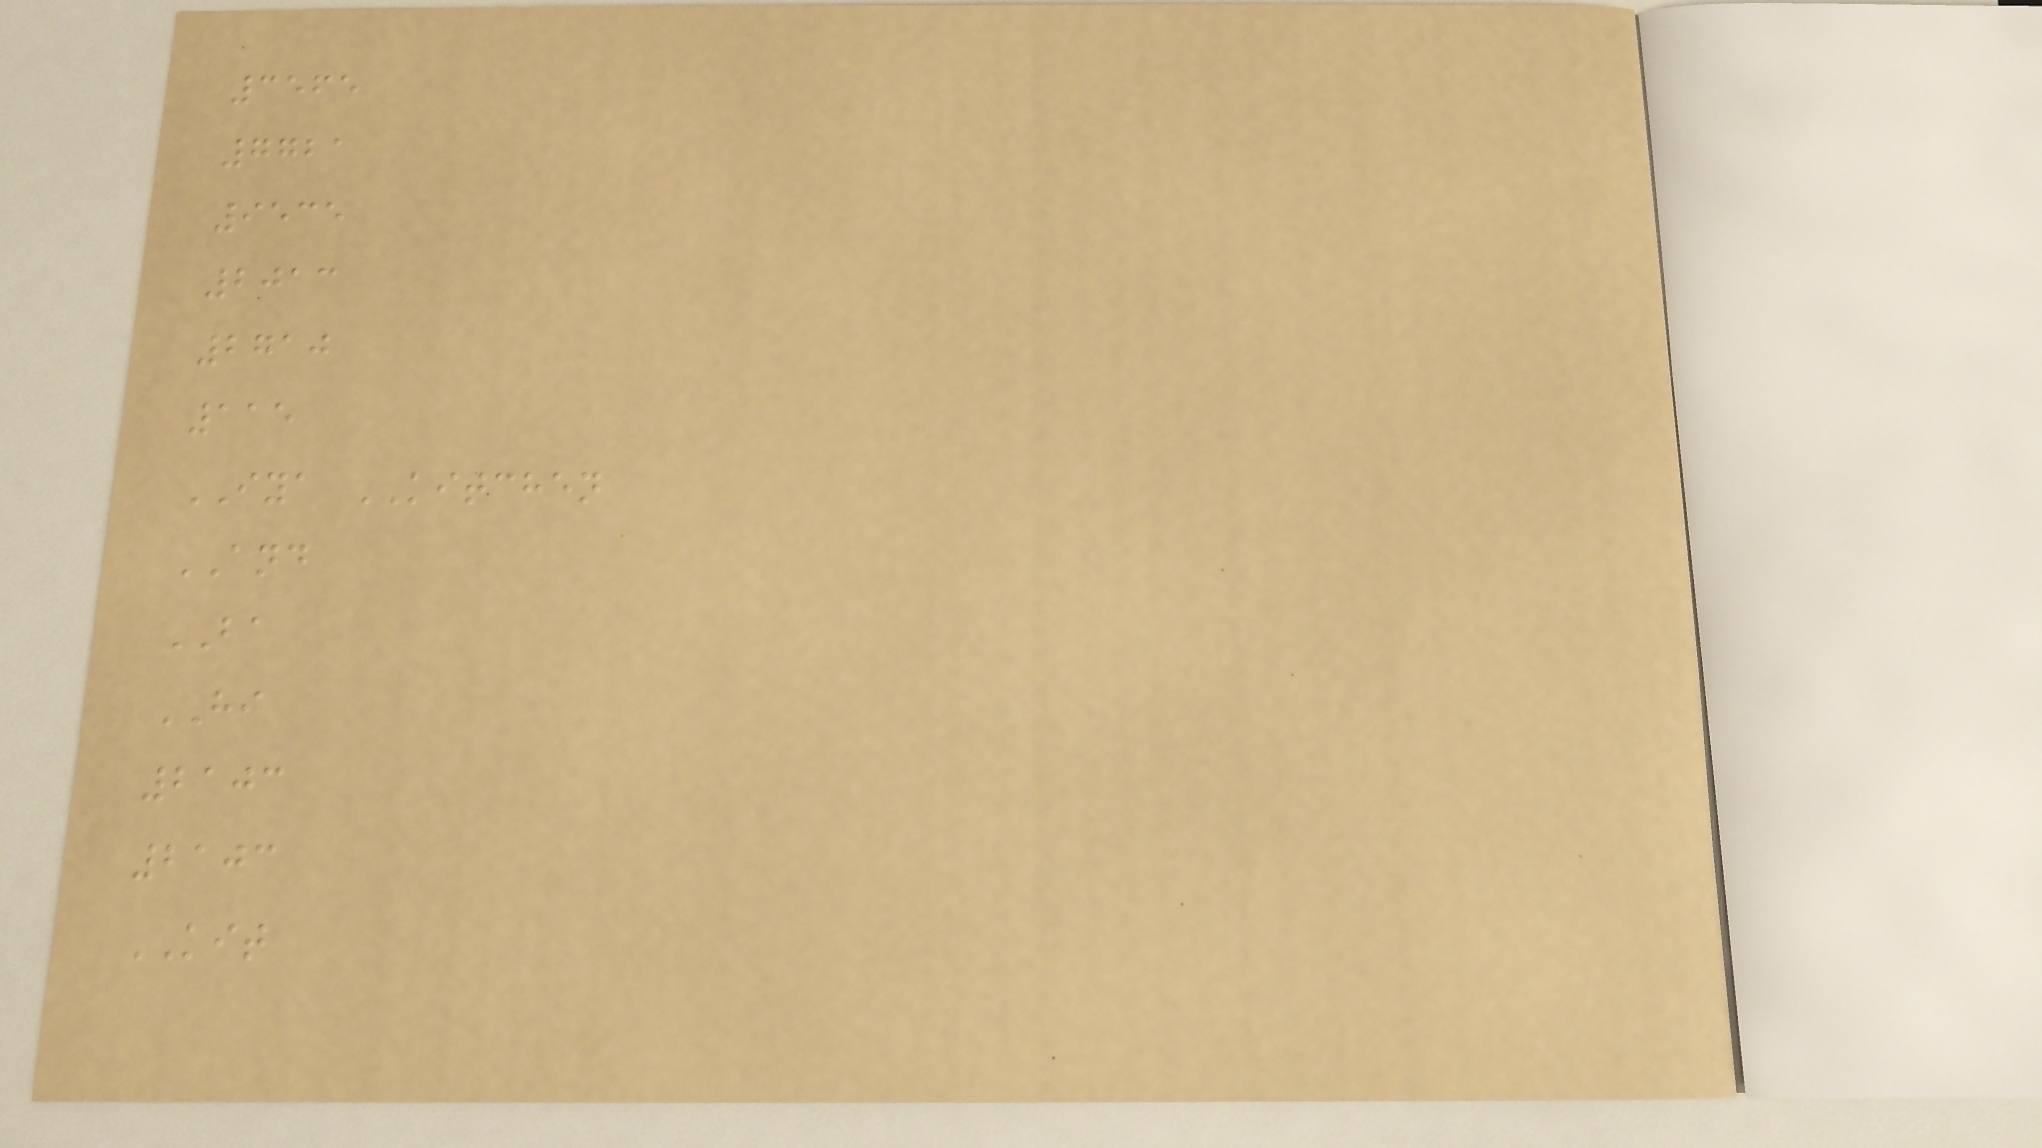3565
7721
9535
2013
2710
115
IYA KITCHEN
AND
BA
HI
2103
2103
KIT
